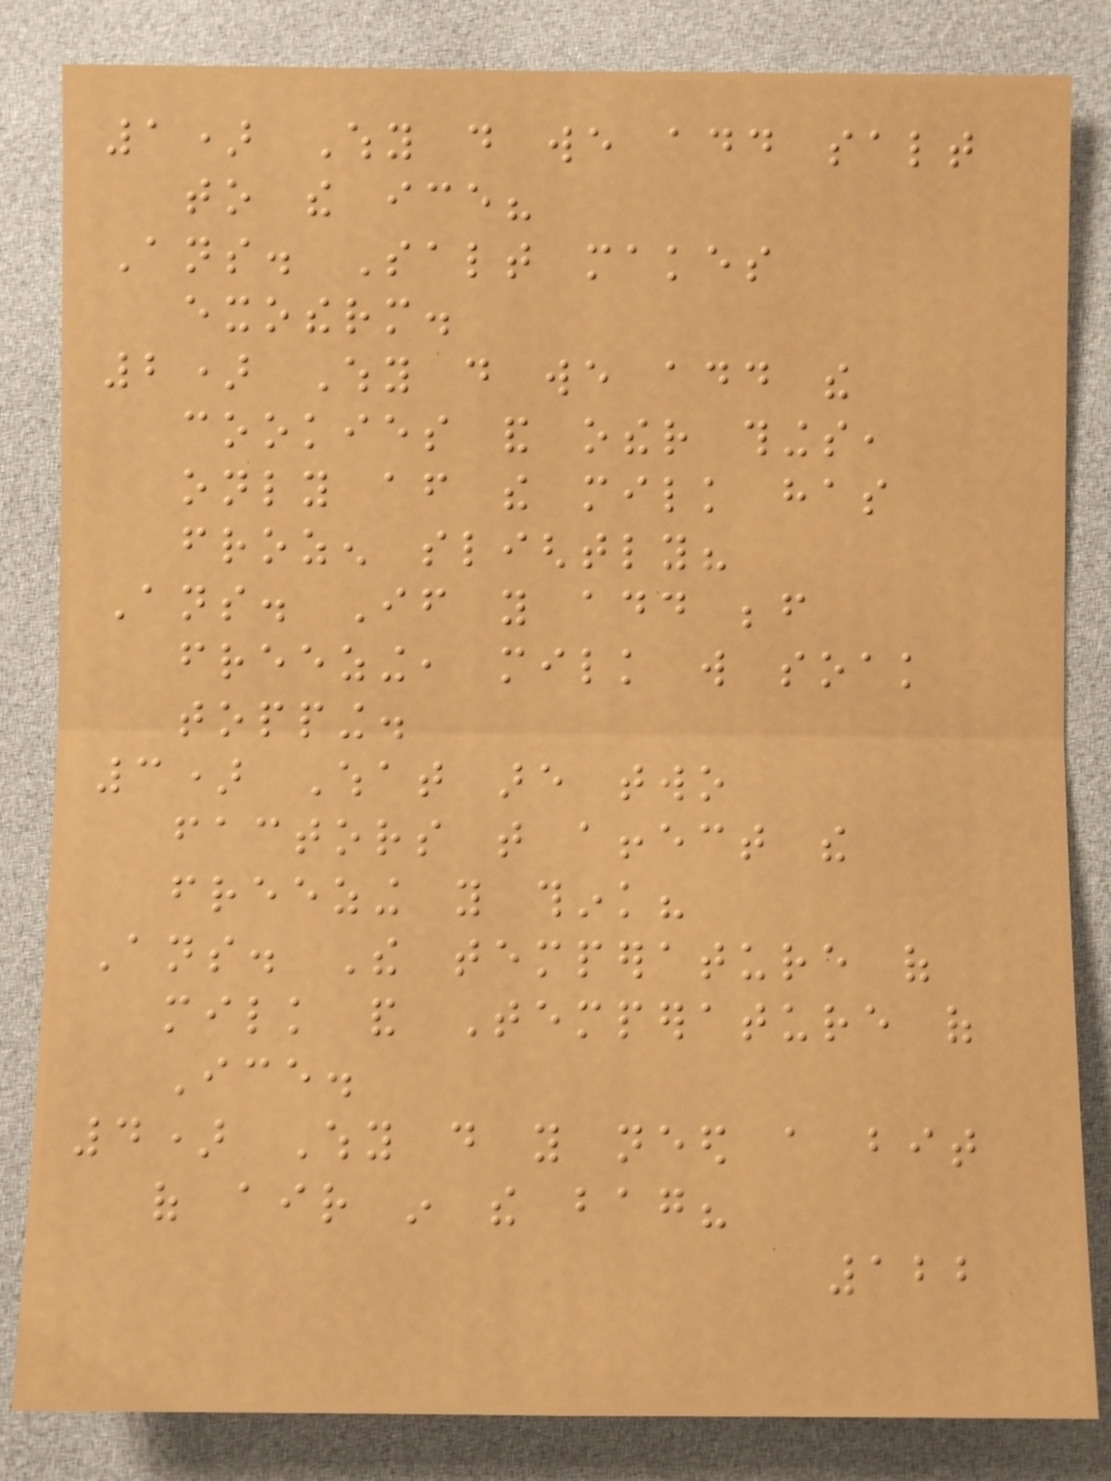1) Why do we add salt
to the ice?
Ans. Salt makes
exotherm.
2) Why do we add the
cookies and other things,
only after the milk has
frozen slightly?
Ans. If you add before
freezing, milk will soak
topping.
3) What are two
factors that affect the
freezing you think?
Ans. The temperature of
milk and Temperature of
Ice.
4) Why do you need a bit
of air in the bag?
122
